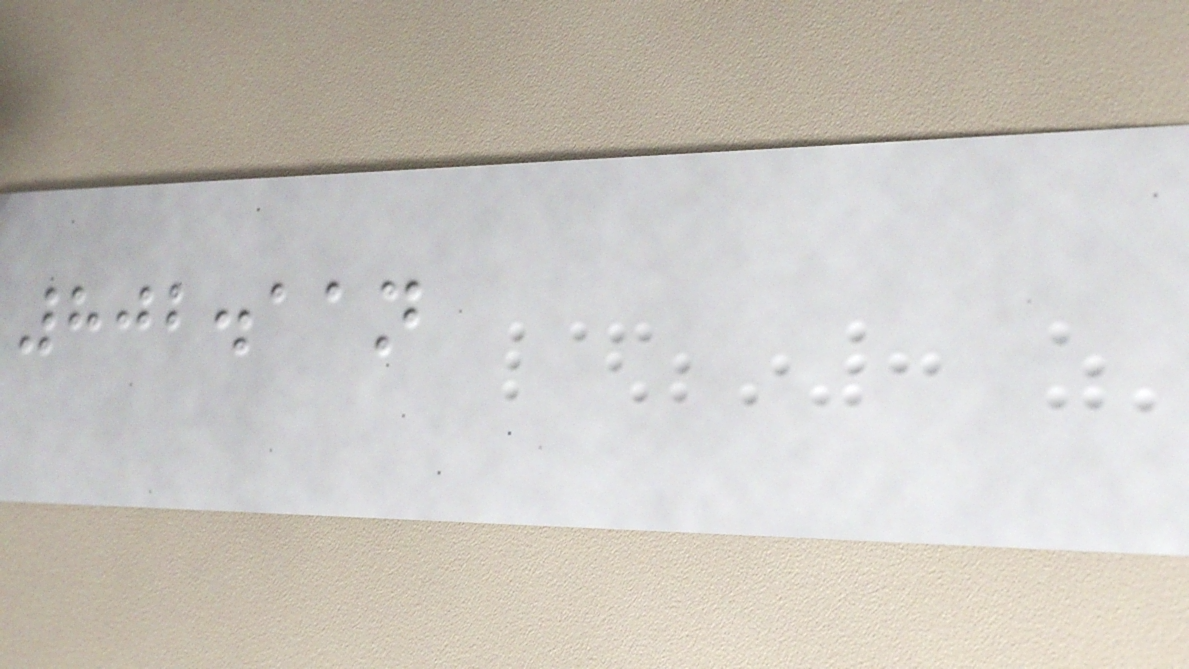802.11n
